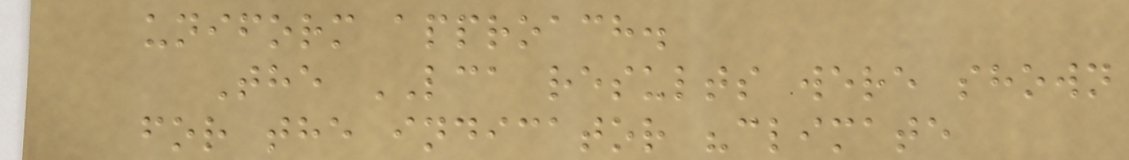uniform approach.
The LCA results were shown
for the indicator "climate
